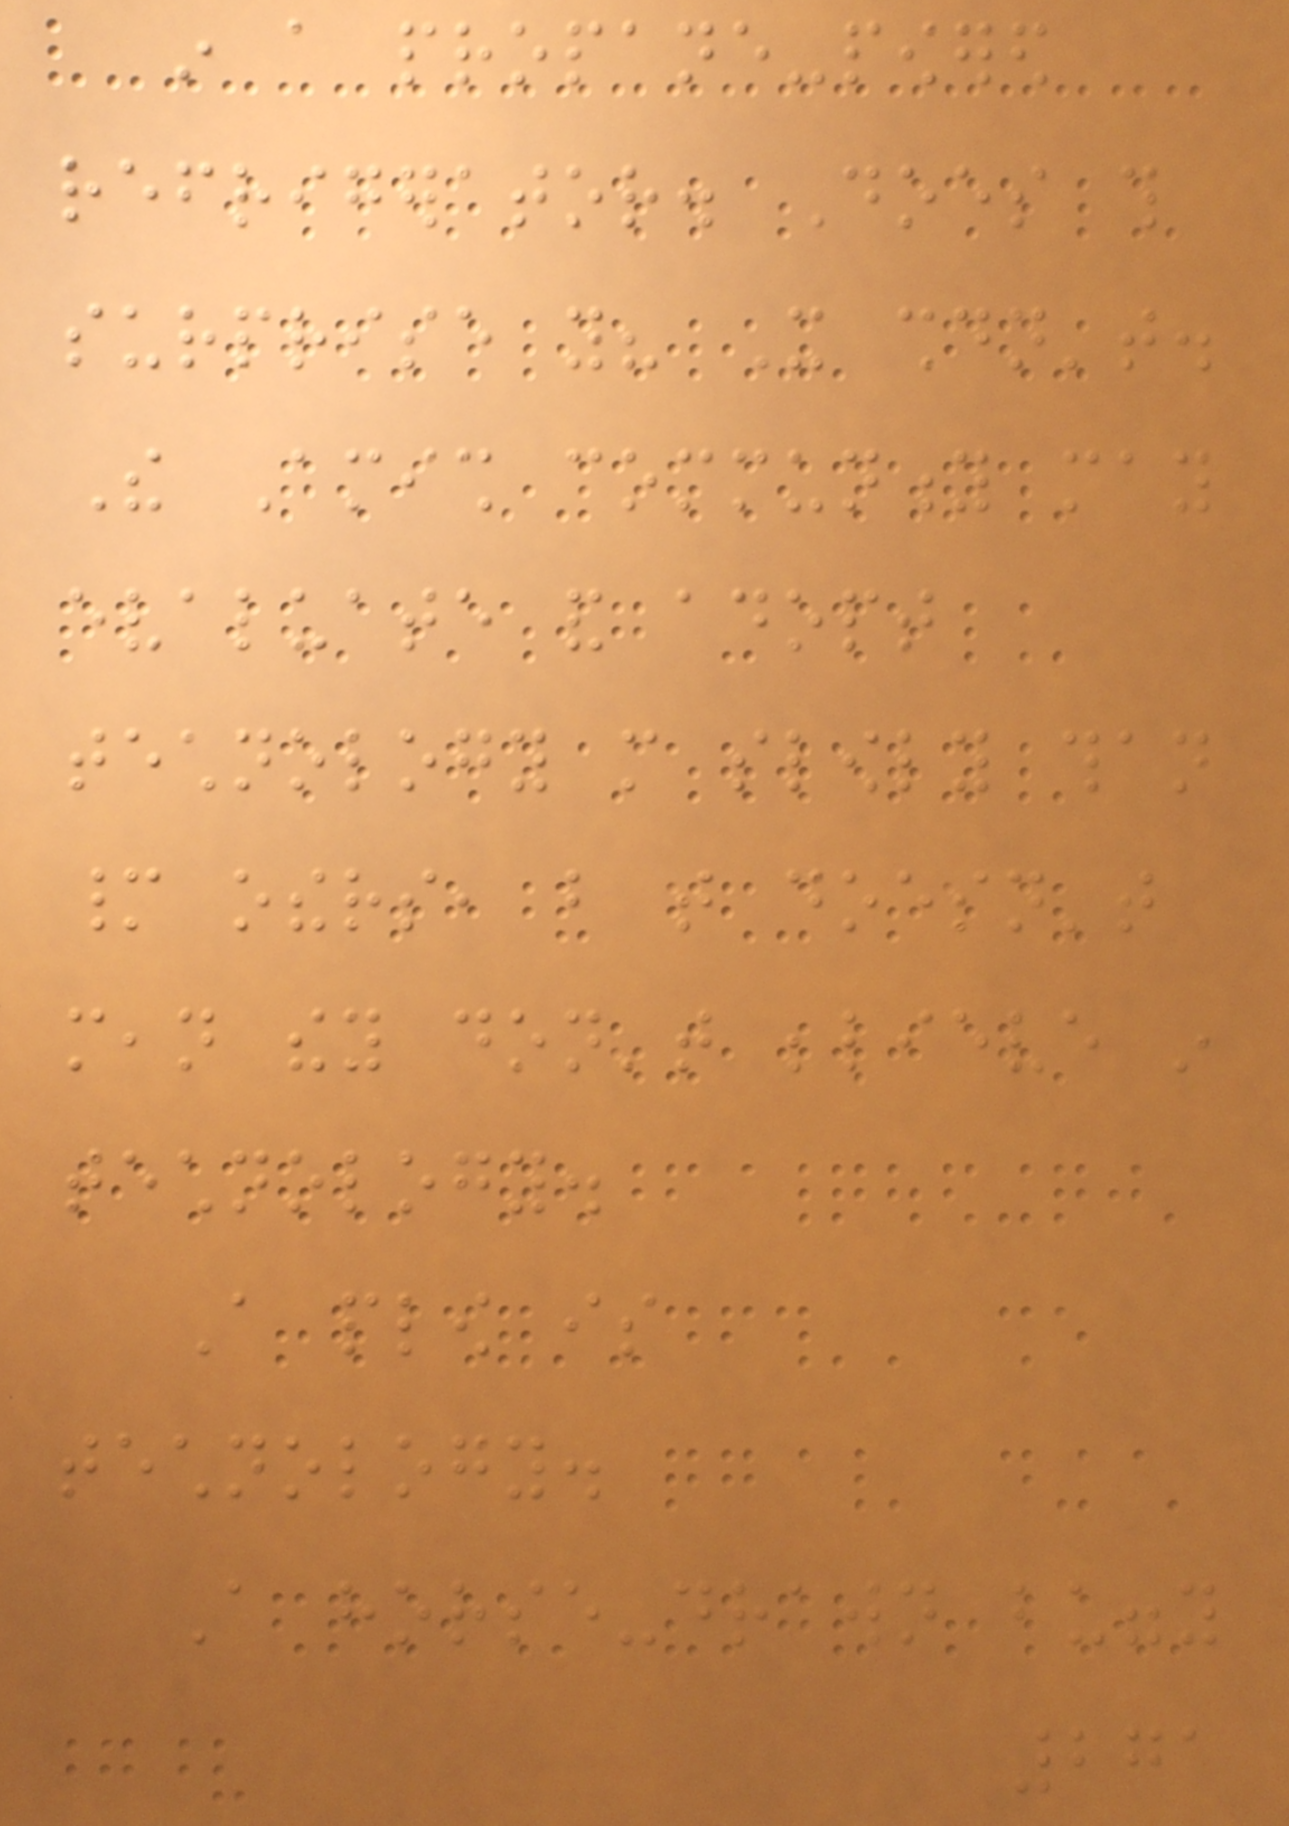in a propane-powered
refrigerator. Does this
surprise you? It shouldn't.
The Amish community may
evaluate and adopt
technology more slowly than
many others, but that doesn't
mean they don't believe in
technology.
A plow is
technology.
A horse-drawn buggy
271
